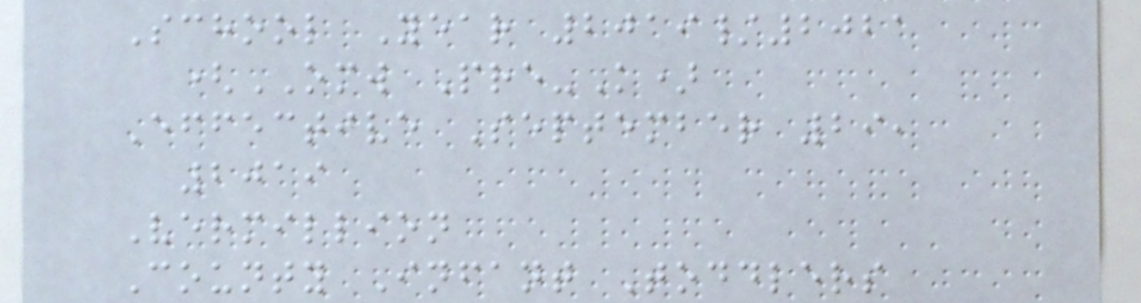School Year 2019/2021
(OMW Pre-K)
Effective September 29,
2019
Vermillion
County Infant Toddlers
